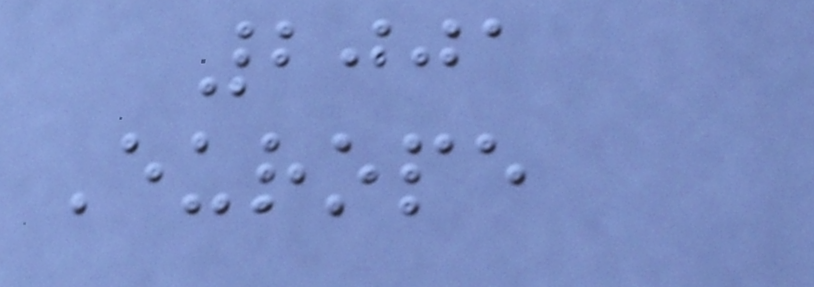2001
Europe
